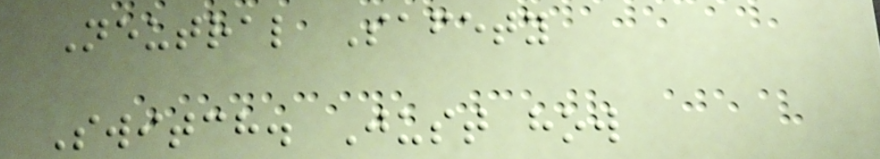Neutral Safety
Switch. Just how
